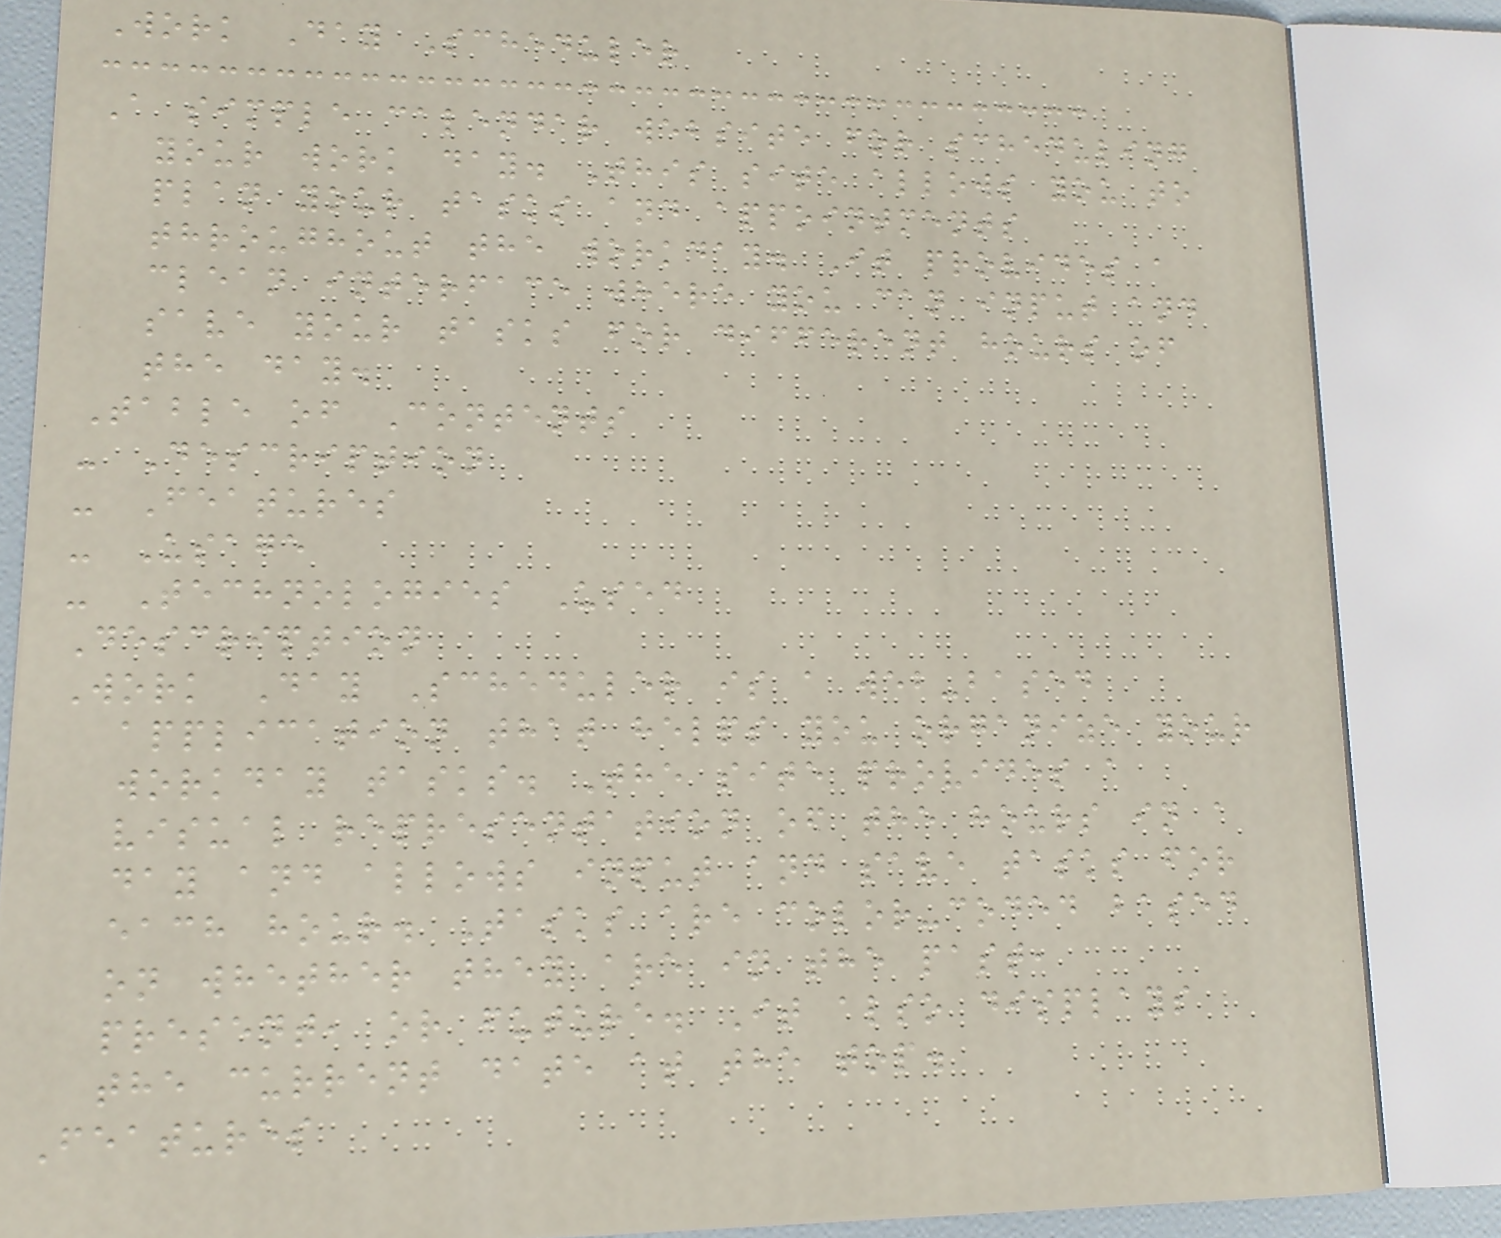Work Day Scheduler
A simple calendar website for scheduling
your work day. This site allows you to
plan your tasks and appointments
throughout the workday. It provides a
clean interface where you can input and
save your tasks for different hours of
the day.
Table of Contents
- Description
- Features
- Usage
- Technologies Used
Description
Work Day Scheduler is a web-based
application that helps you organize your
workday tasks. The site provides a
visual representation of the hours in a
day and allows input and save tasks for
each hour. Tasks are color-coded based
on whether they are in the past,
present, or future. It also displays
the current date at the top.
Features
